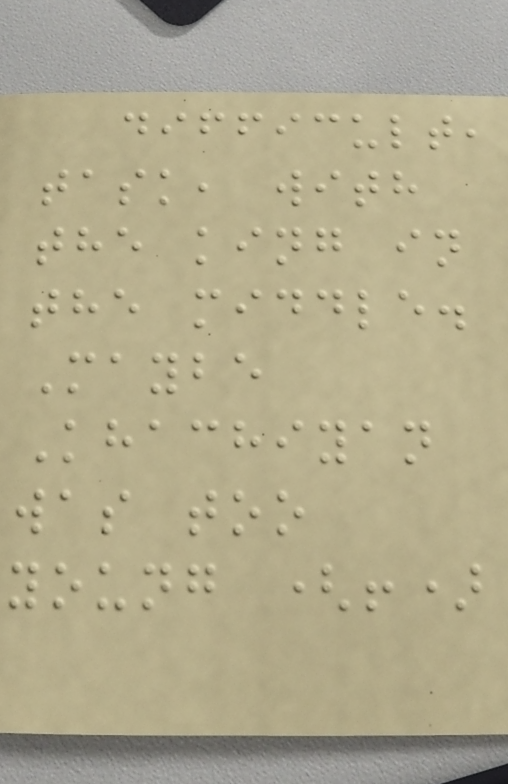difficult,
task, with
the king in
the middle.
Maybe
Khachiyan
was too
young (!)
